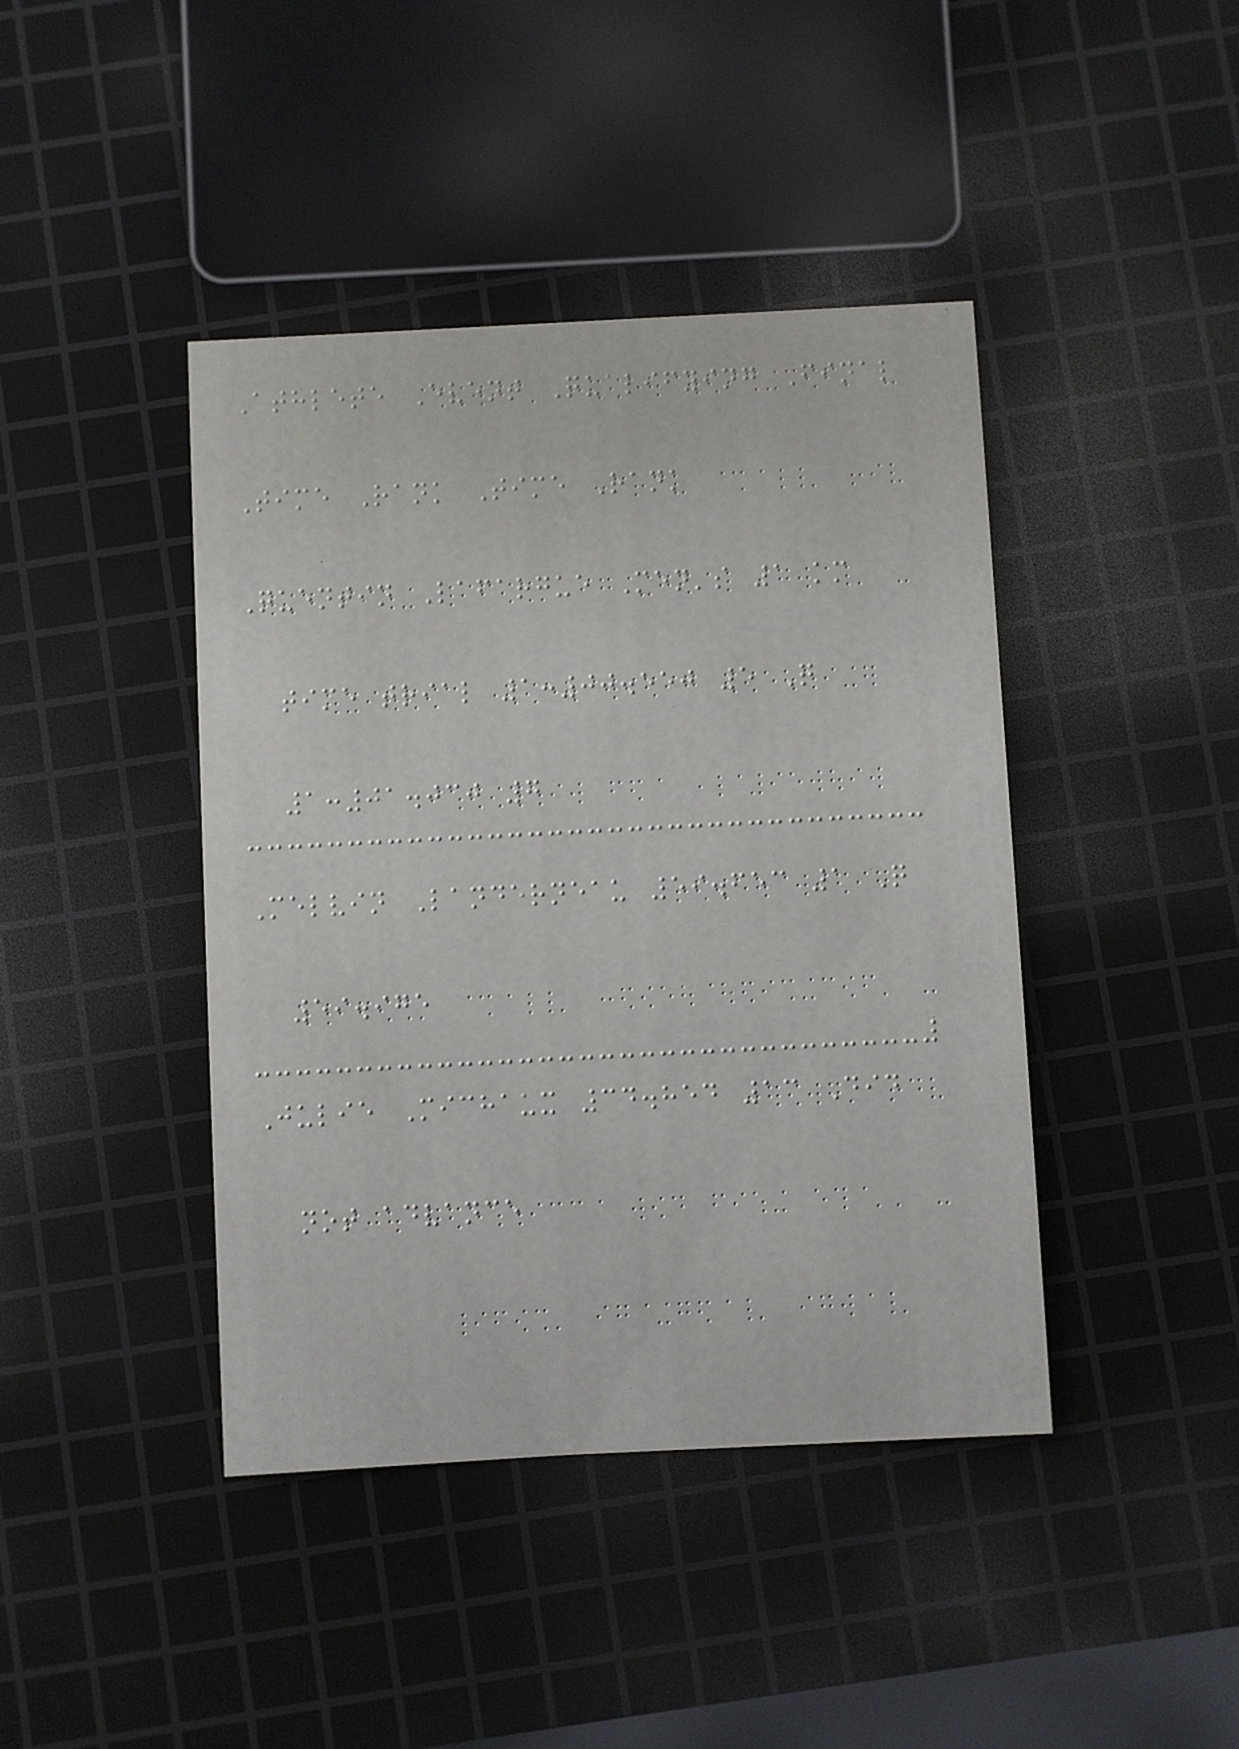Athlete Event Qualifying Final
Time Rank Time Rank
Quentin Lafargue Men's 1 km
time trial 1:00.550 5 Q
1:01.030 7
Melvin Landerneau 59.653 1 Q
59.975
Julie Michaux 34.854 13 Did
not advance
